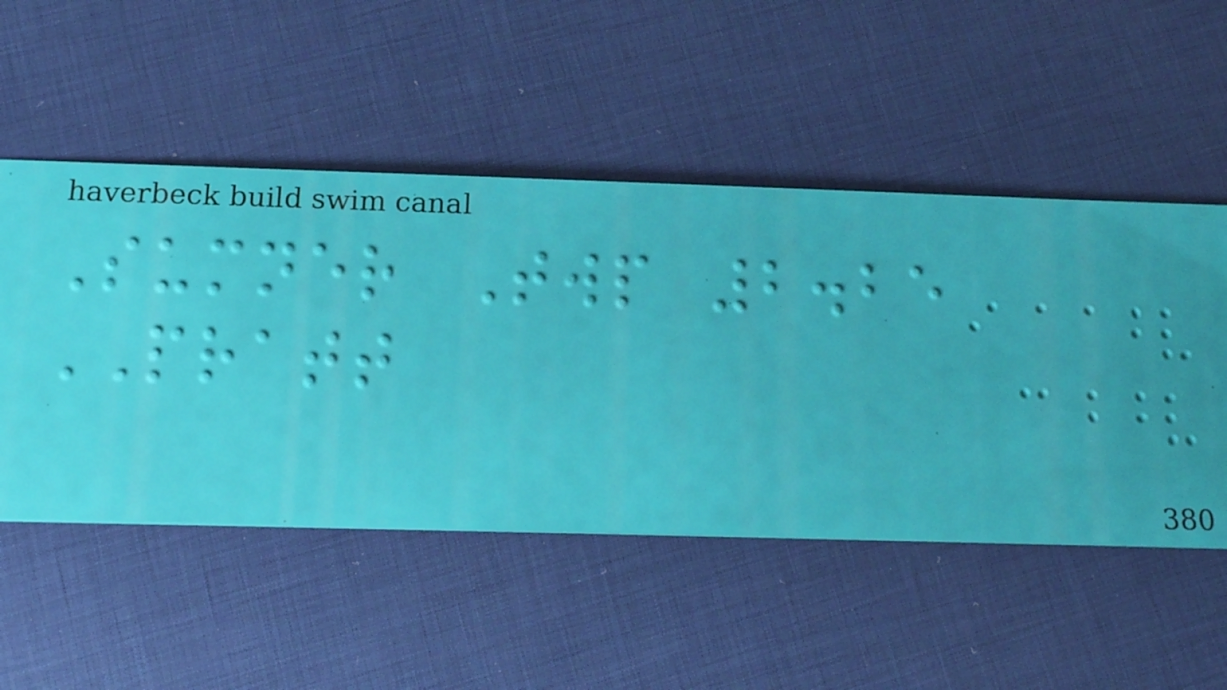Sumner Twp 2.25
PRATT
